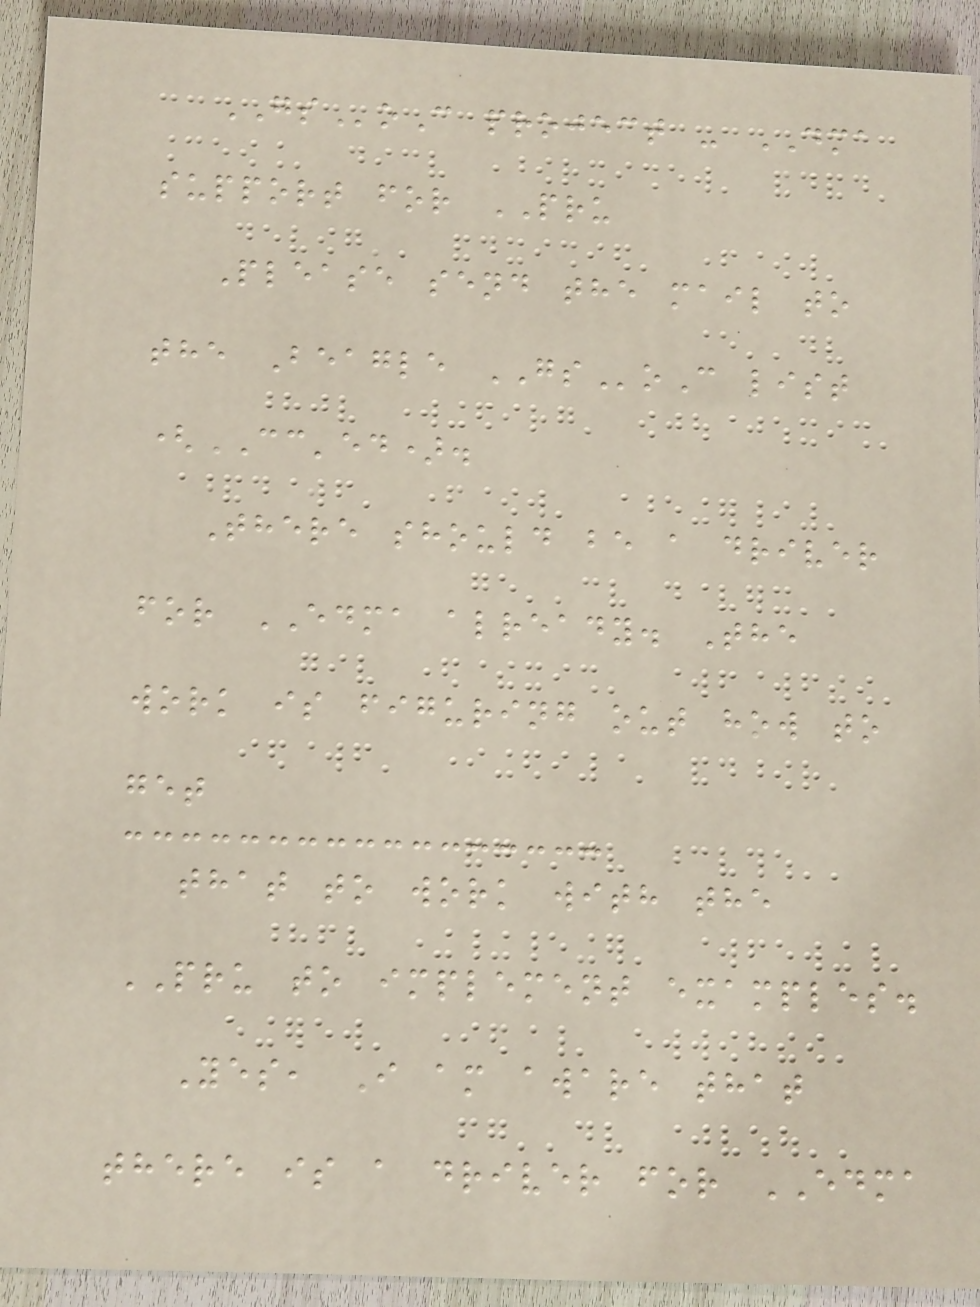GSoC project - DMA
support for PRU
Please send the mail to
the Beagle GSoC list
(CC'ed).
There should be a driver
for EDMA already. The
work is figuring out how to
get
that to work with the
PRU to implement examples.
Yes, I am aware that
there is a driver for EDMA
